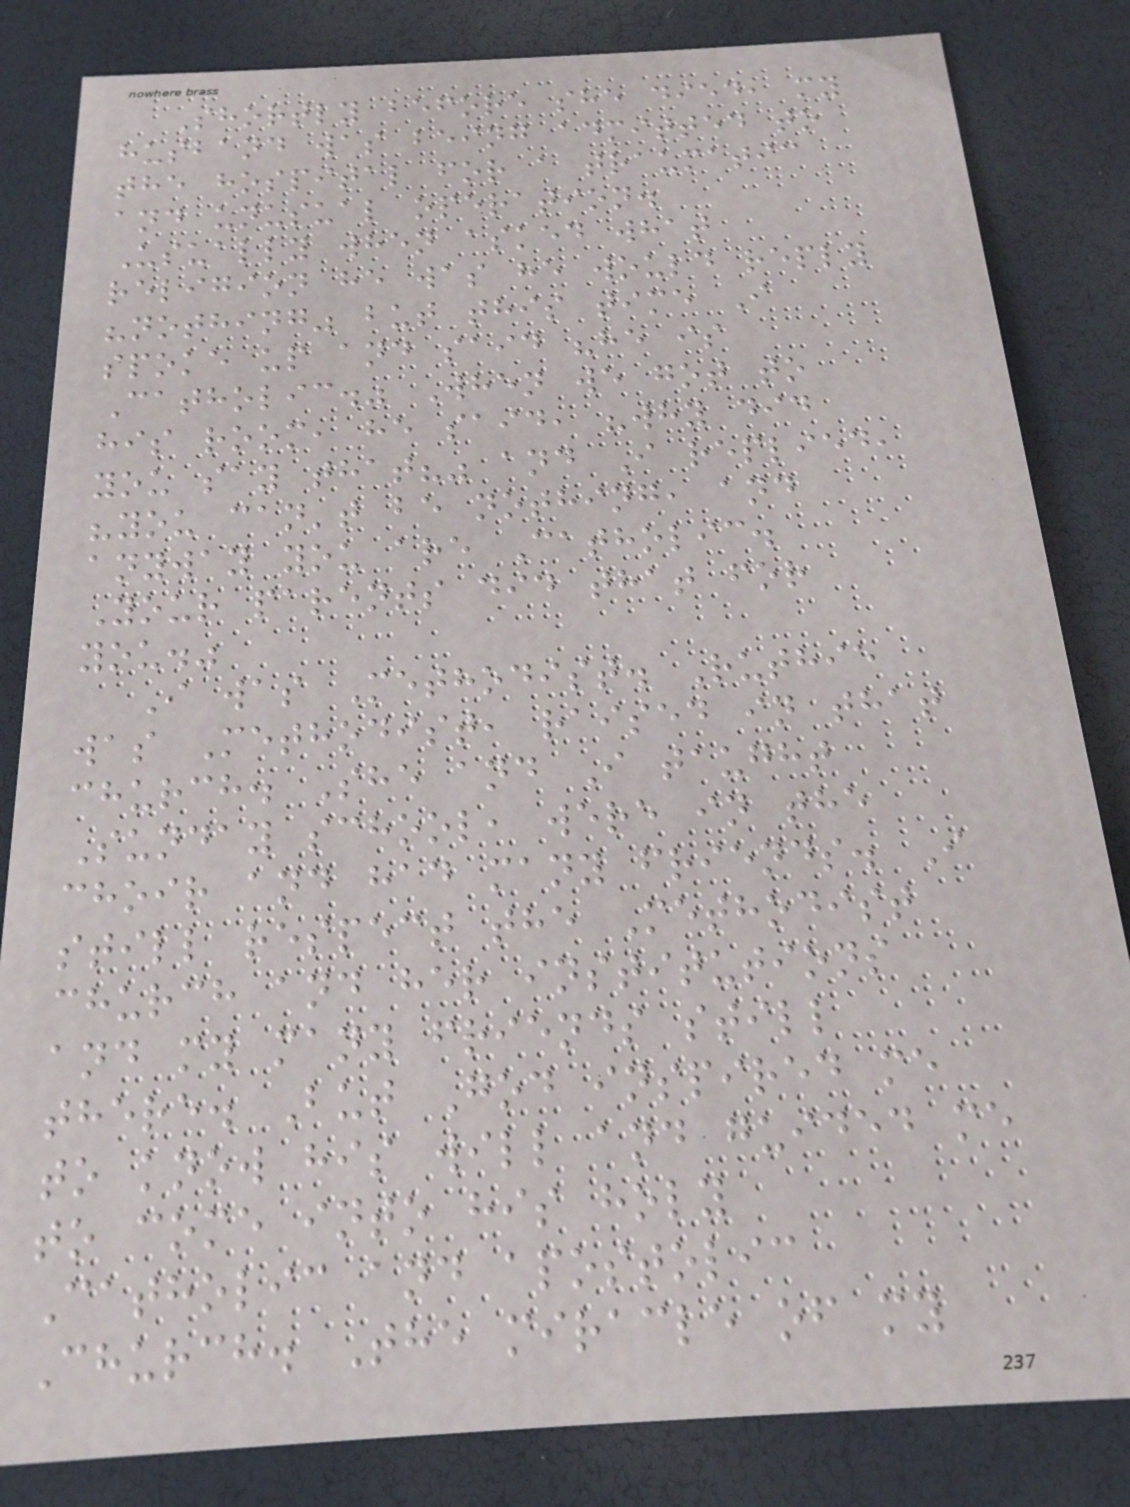Shortly before she died, my
husband was being admitted to
the hospital for a traumatic
and unusual operation.
Usually when asked what
religion he was he would reply
"nothing" but this time I
spoke up and said "he is
Catholic." When we got to
his room, he said, "why did
you say that?" and I replied,
"you can't be nothing, and
anyway you are Catholic.
Your parents did that for
you."
I was Methodist. Ruthie
was Methodist, raised in that
church. She and I taught
Sunday school, were in the
choir and had many friends. I
still respect the Methodist
church and her institutions
and my many friends still
there. But God inspired me
to know his will and guided me
to come into his holy
Catholic and apostolic
Church. The miracle of my
